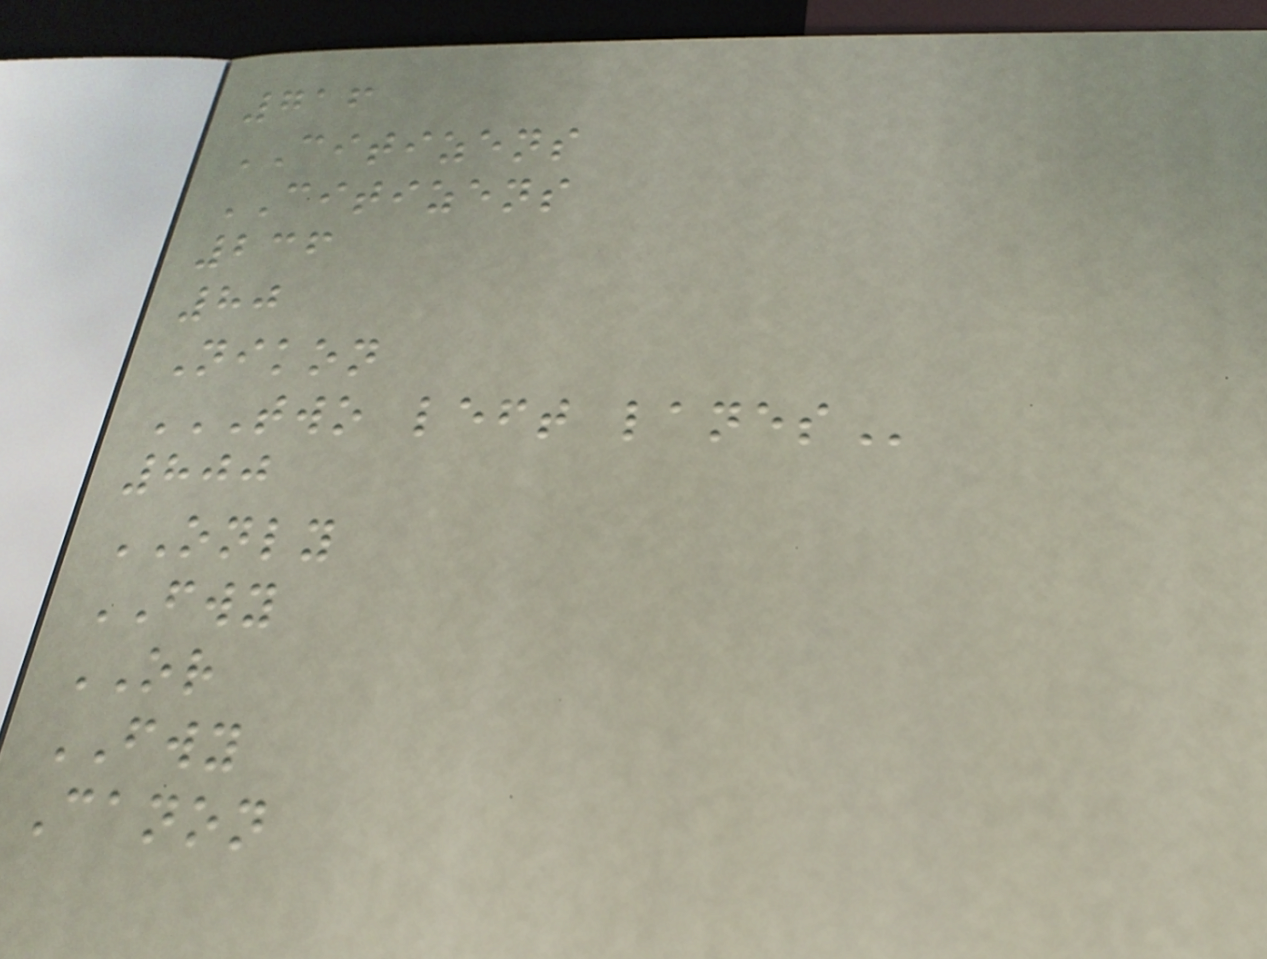716
CITIZENS
CITIZENS
236
80
Nikon
TWO LEFT LANES
800
ONLY
FWY
OR
FWY
Canon
